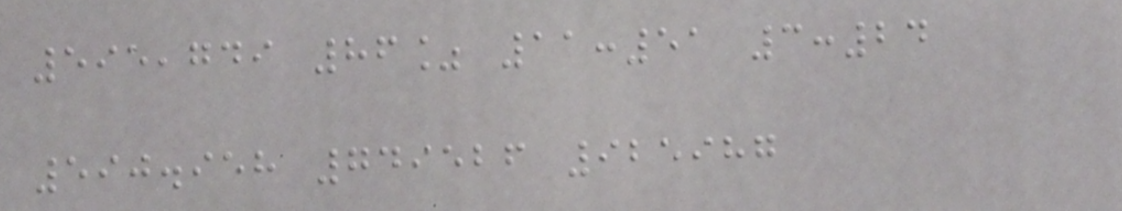595,749 86% 11:51 3:24
590.958 749526 925987
